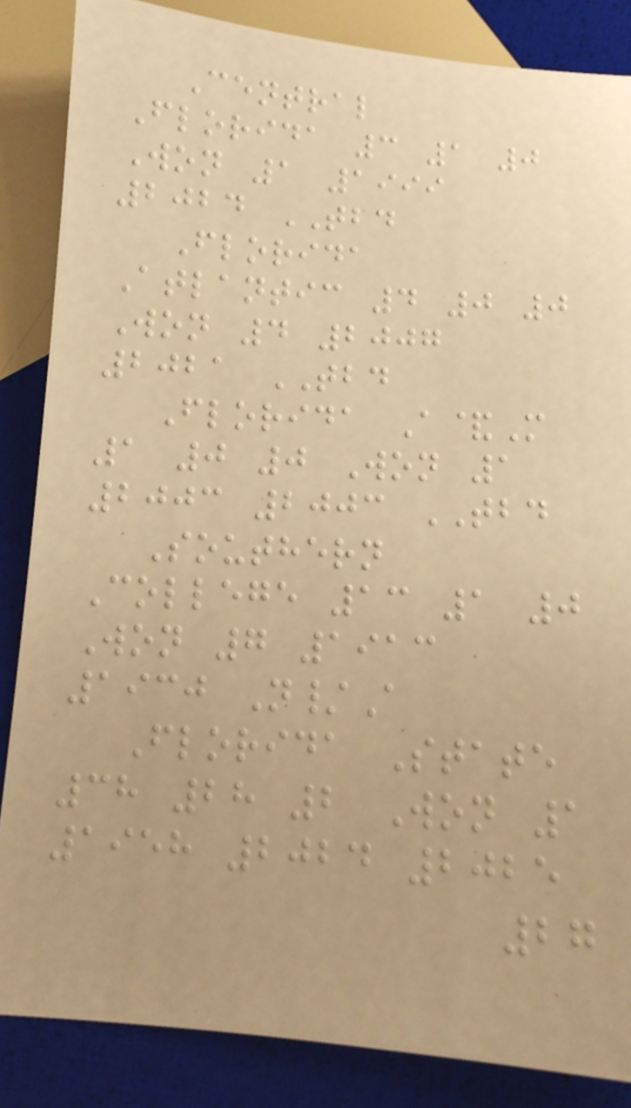Central
Florida 3 1 0
Won 1 1999
2024 TBD
Florida
Atlantic 4 0 0
Won 4 2007
2021 TBD
Florida A&M
1 0 0 Won 1
2003 2003 TBD
Southern
College 13 1 0
Won 7 1913
1930 N/A
Florida State
38 28 2 Won 1
1958 2024 2025
27
